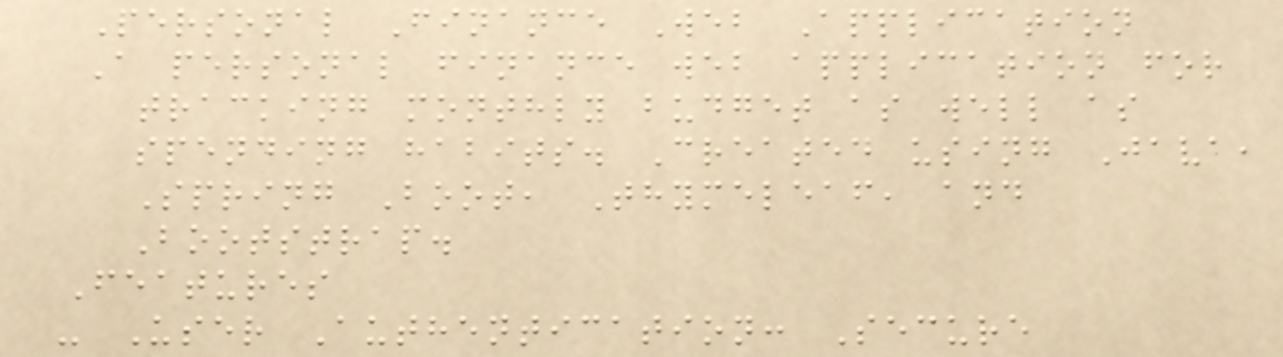Personal Finance Web Application
A personal finance web application for
tracking monthly budget as well as
spending habits. Created using Java,
Spring Boot, Thymeleaf, and
Bootstrap.
Features
- User Authentication: Secure
